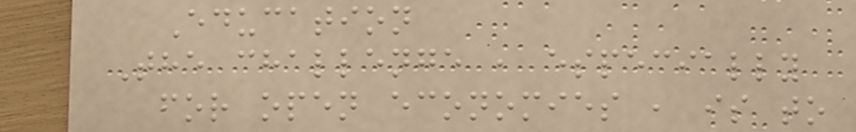Education
The challenge , especially
for open economies , is to
